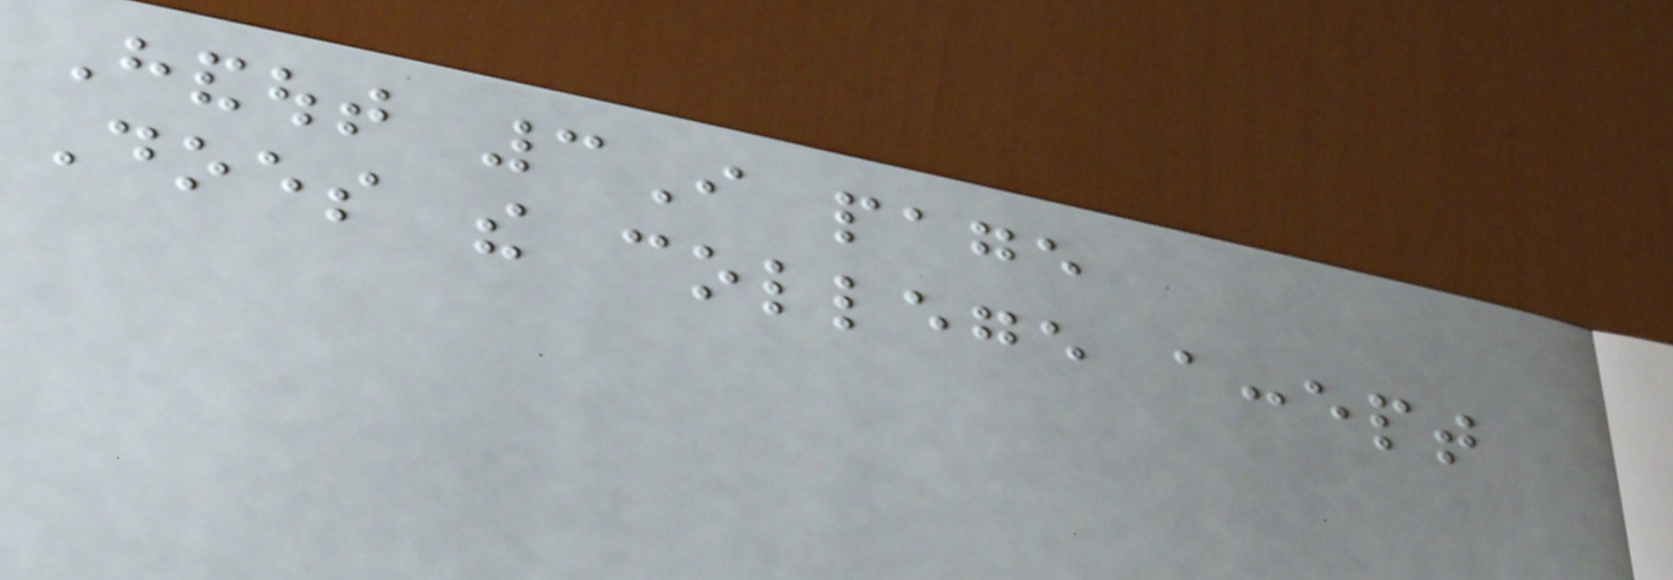Handout 3I page
Does the college accept
